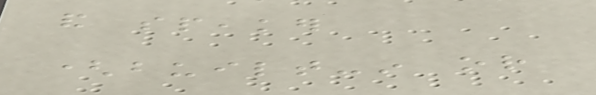and speaker
(built-in or
